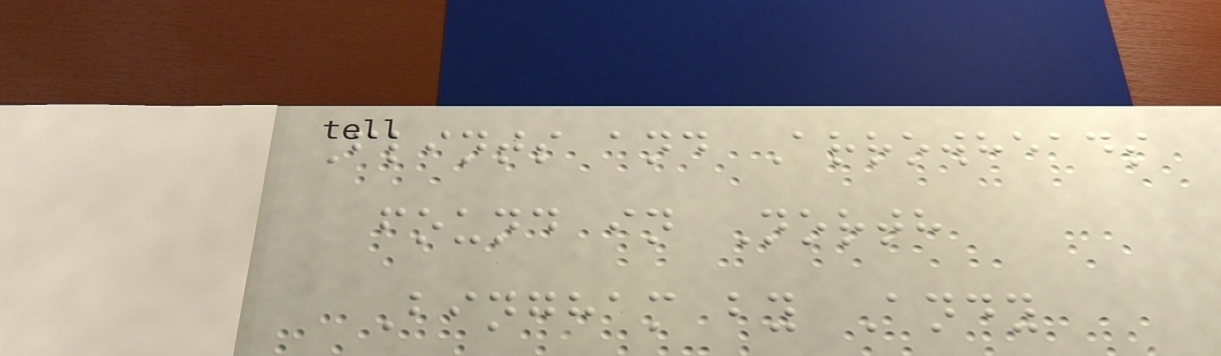Flints and Arrowheads
found in North
Bingham by Andy
